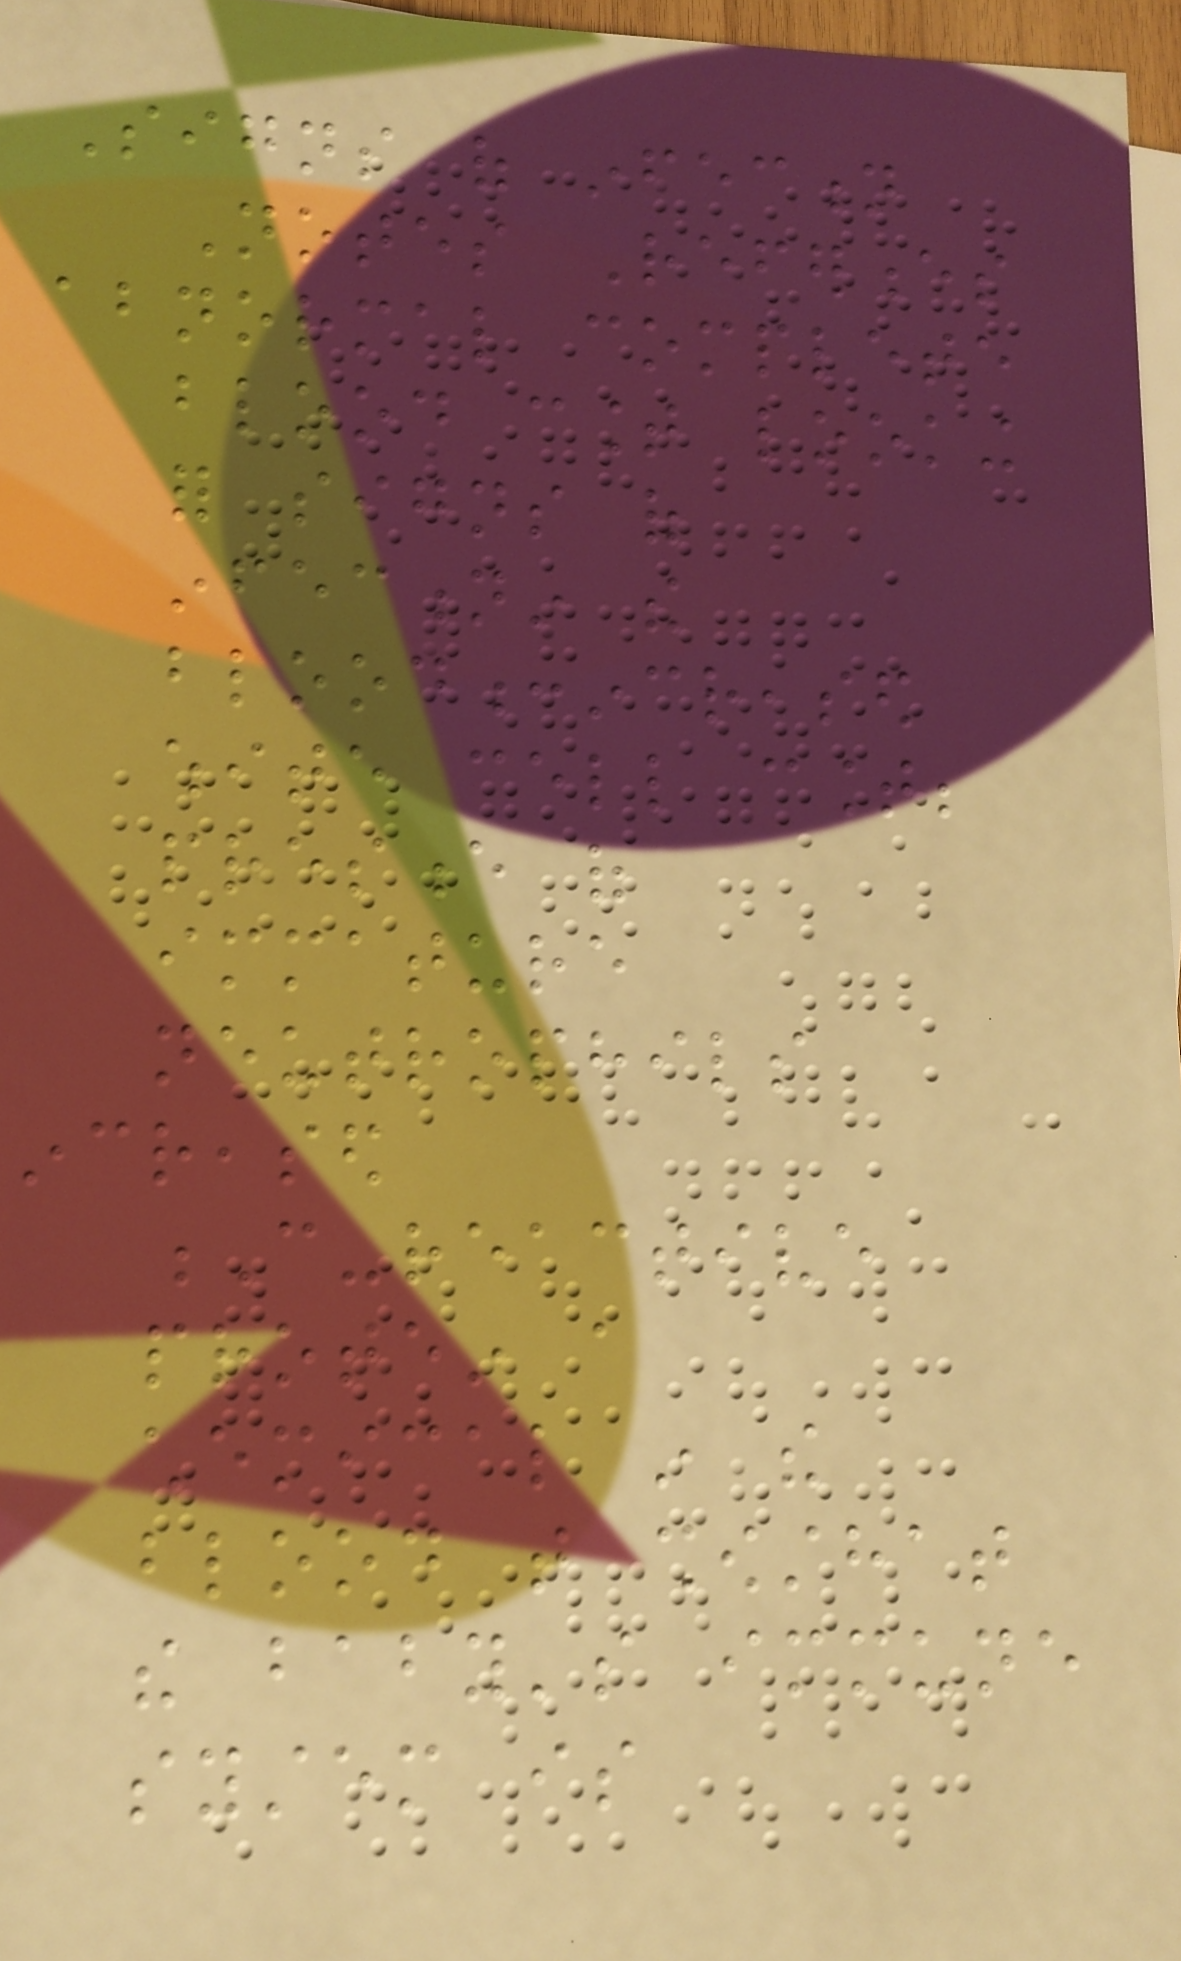Signs of infection
Notes References
abnormal complete
blood count looking
for signs of
infectionin the
blood:increased
white cell count;
presence of
immature
neutrophils
increased
C-reactive
protein a
chemical in the
blood that showsthat
the baby's immune
system is
